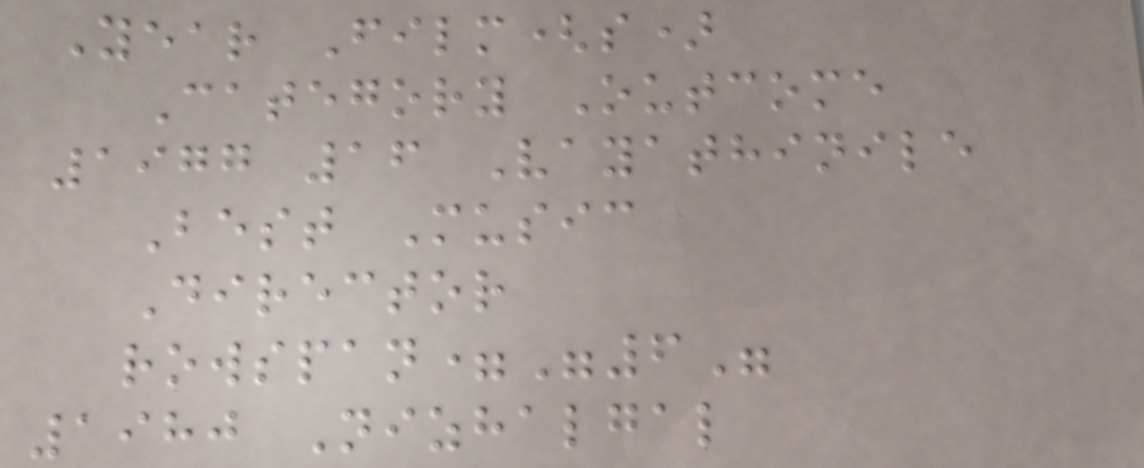Year Film(s)
Category Outcome
1977 16 Vayathinile
Best Music
Director
rowspan="6"
1980 Nizhalgal
